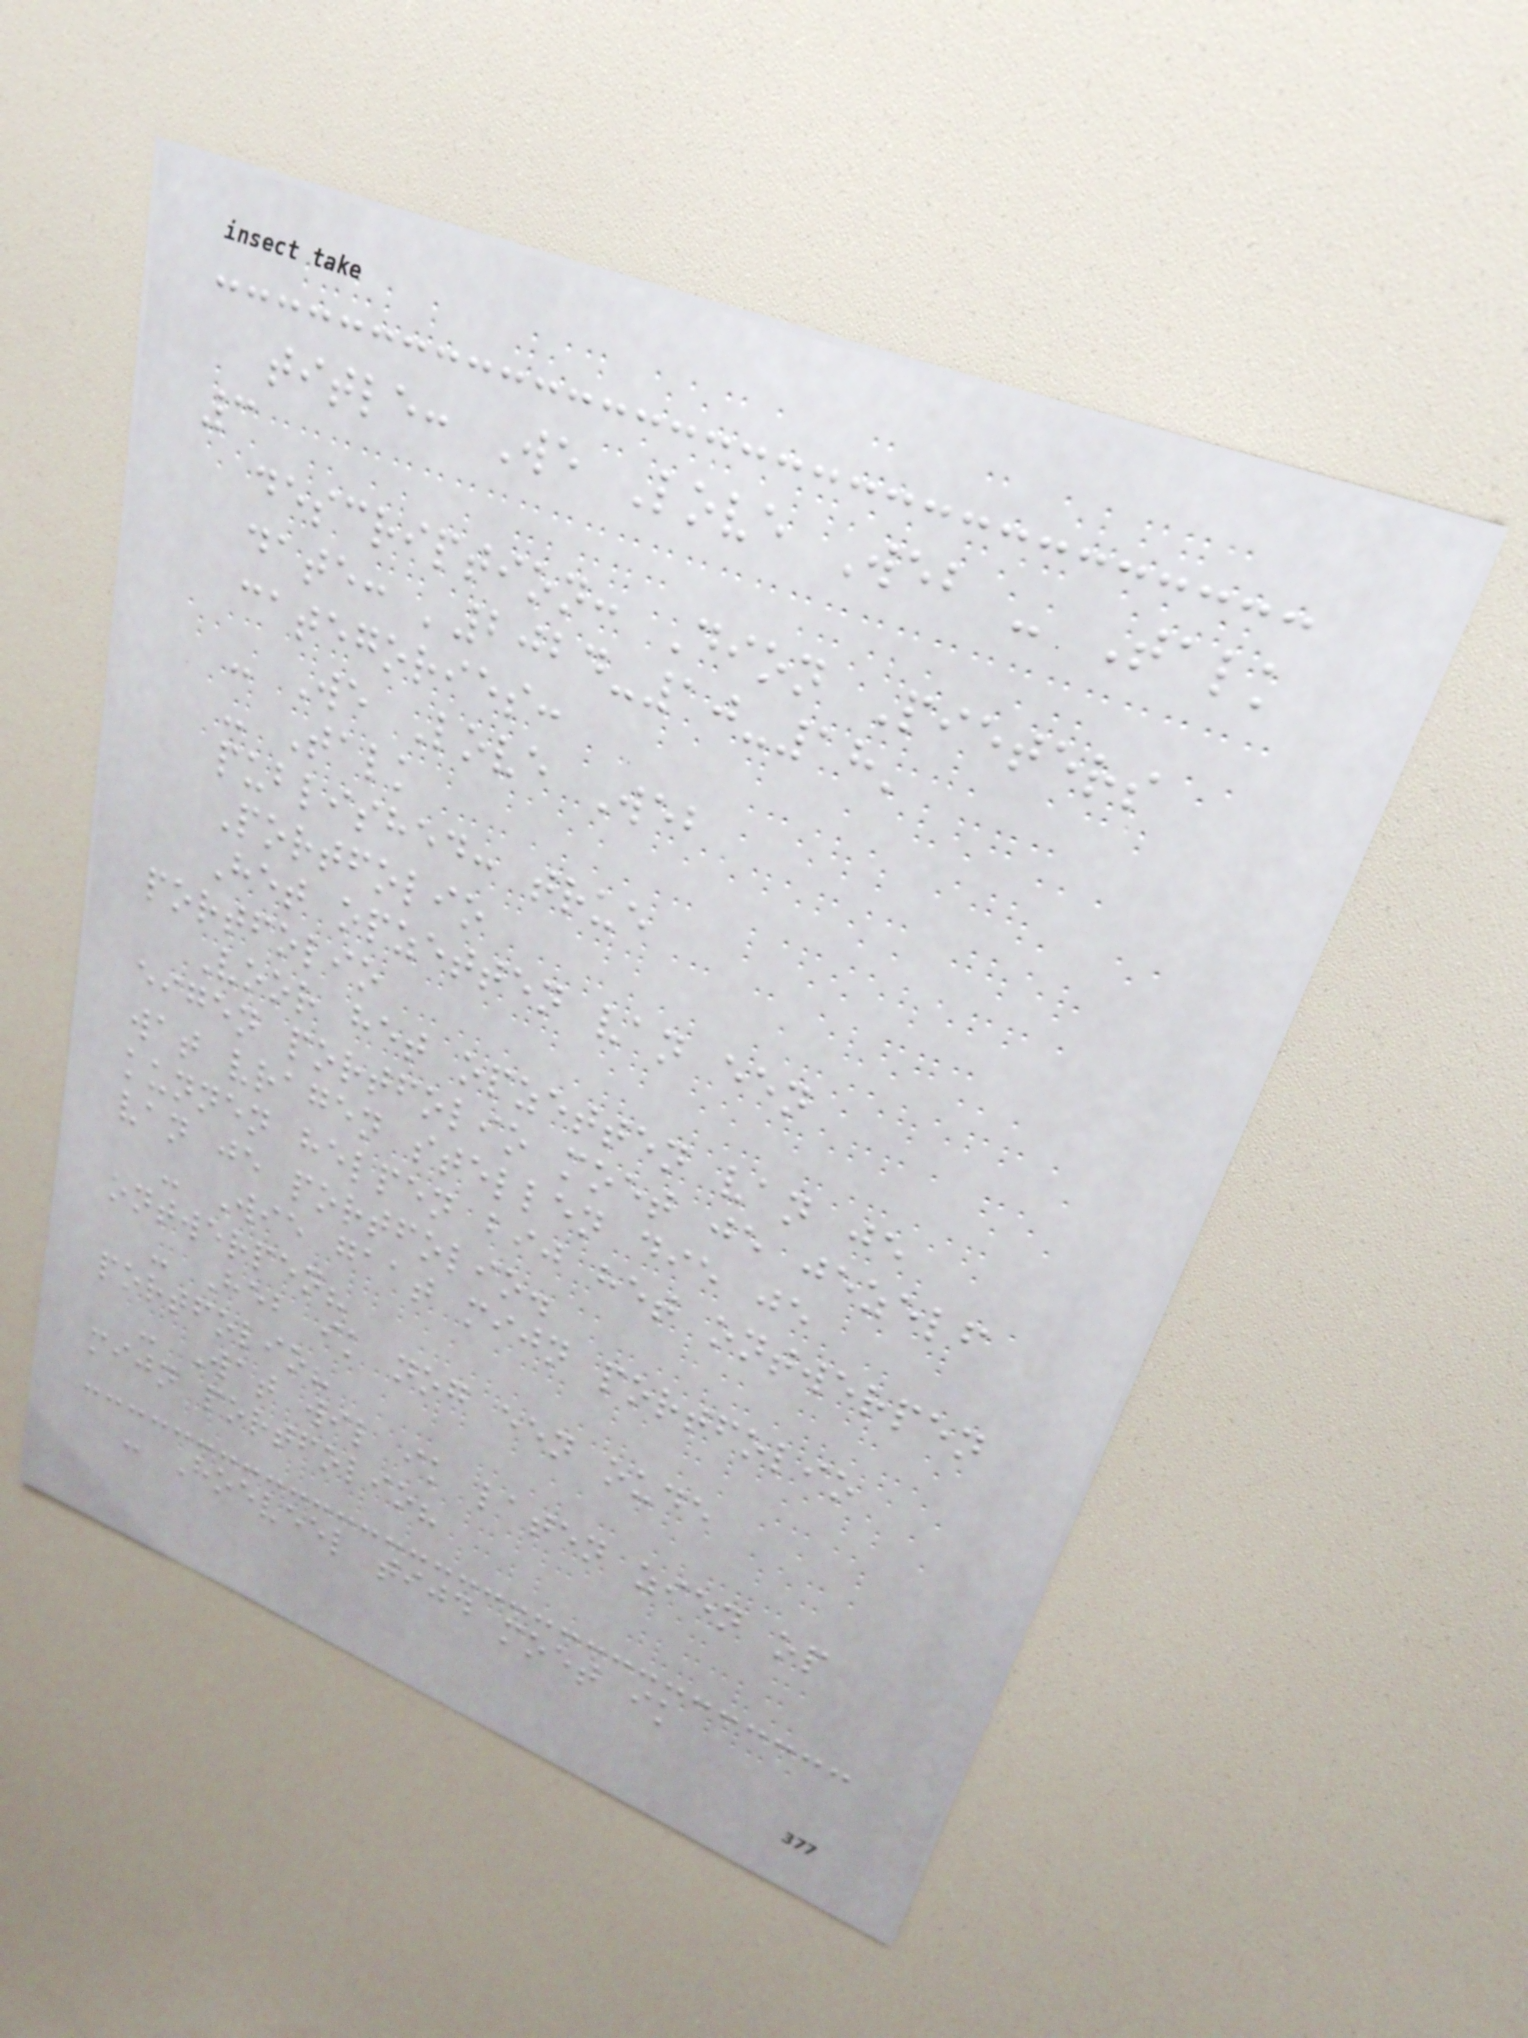title: We Love Web - Talk
3
description: Dion Pieters
date: '2024-10-18'
categories:
- We Love Web
- Talk
published: true
Portfolio
Het opzetten van een
portfolio
Voor het opzetten van je
eigen portfolio moet je jezelf
wat vragen stellen die je
kunnen helpen bij het ontwerpen
van je portfolio.
- Wie gaat mijn portfolio
ontwerpen?
- Heb ik nog een oude
portfolio?
- Wat wil ik laten zien op
mijn portfolio?
- Hoeveel tijd moet ik
